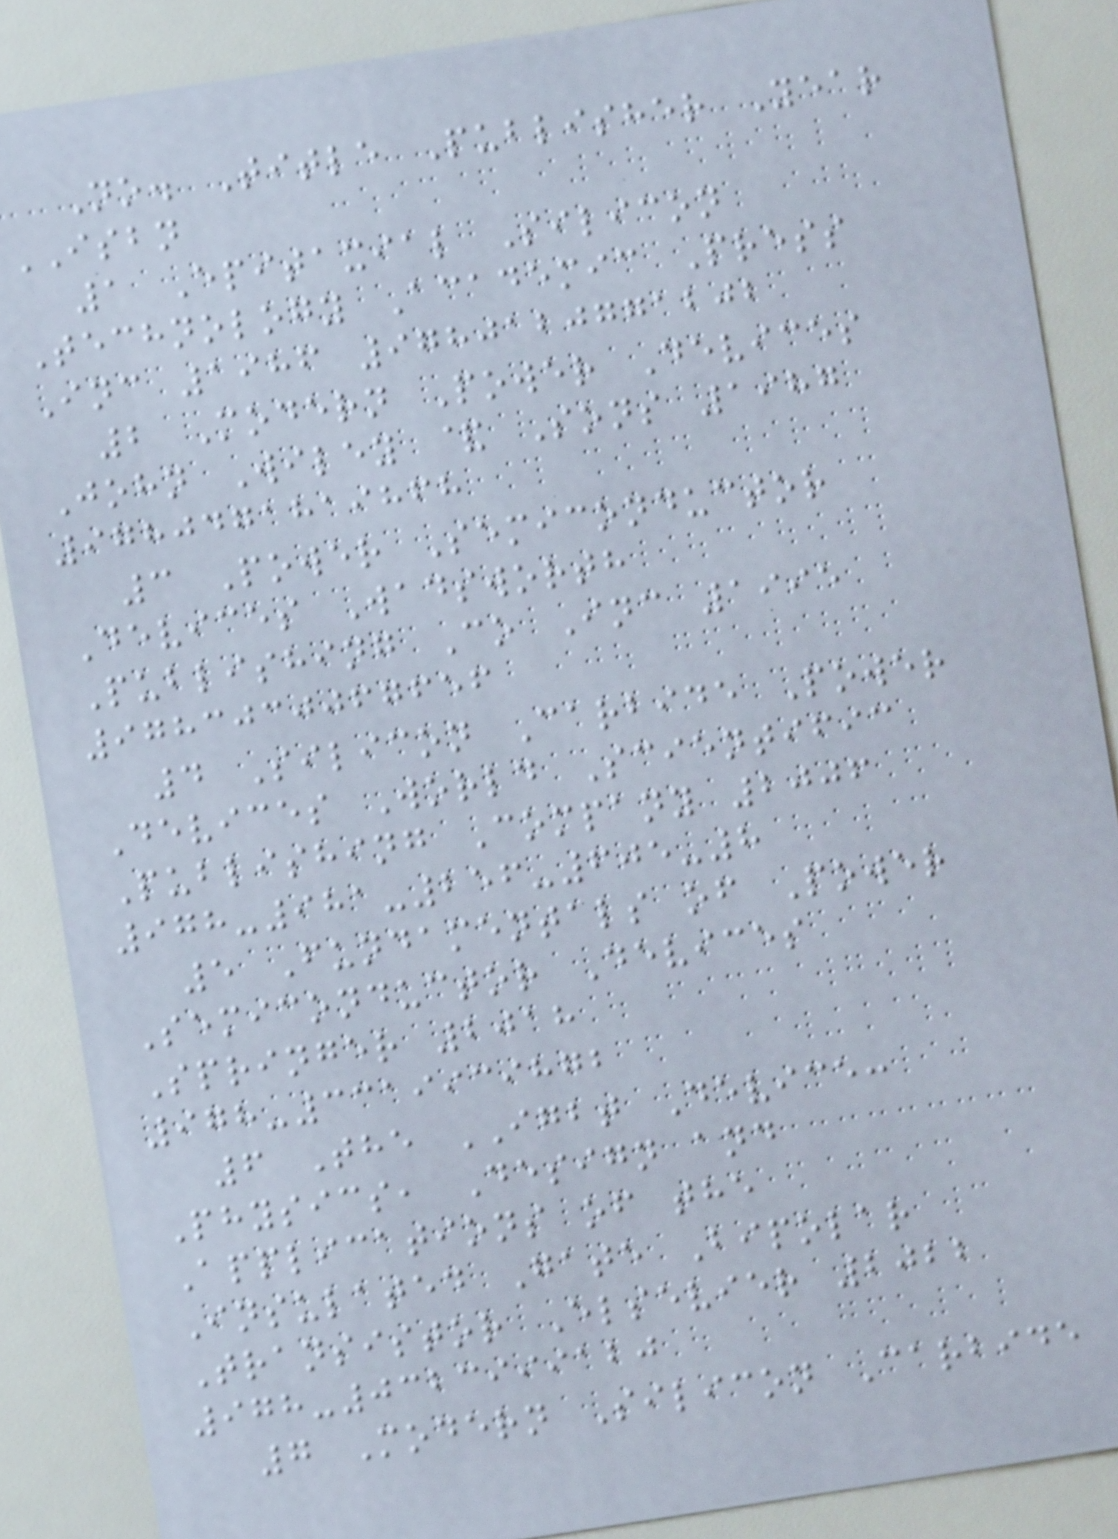No. Title Publisher Year
ISBN
1 Epitaxial Silicon
Technology Academic Press
Inc 1986 9780120771202
2 Modern Power Devices
John Wiley & Sons 1987
9780471819868
3 Power Semiconductor
Devices Wadsworth
Publishing Co Inc 1995
9783030067656
4 Silicon Carbide Power
Devices World Scientific
Publishing Company 2006
978-981-256-605-8
5 Fundamentals of Power
Semiconductor Devices
Springer 2018
978-3319939872
6 The IGBT Device:
Physics, Design and
Applications of the
Insulated Gate Bipolar
Transistor Elsevier 2022
978-0323999120
7 Modern Silicon Carbide
